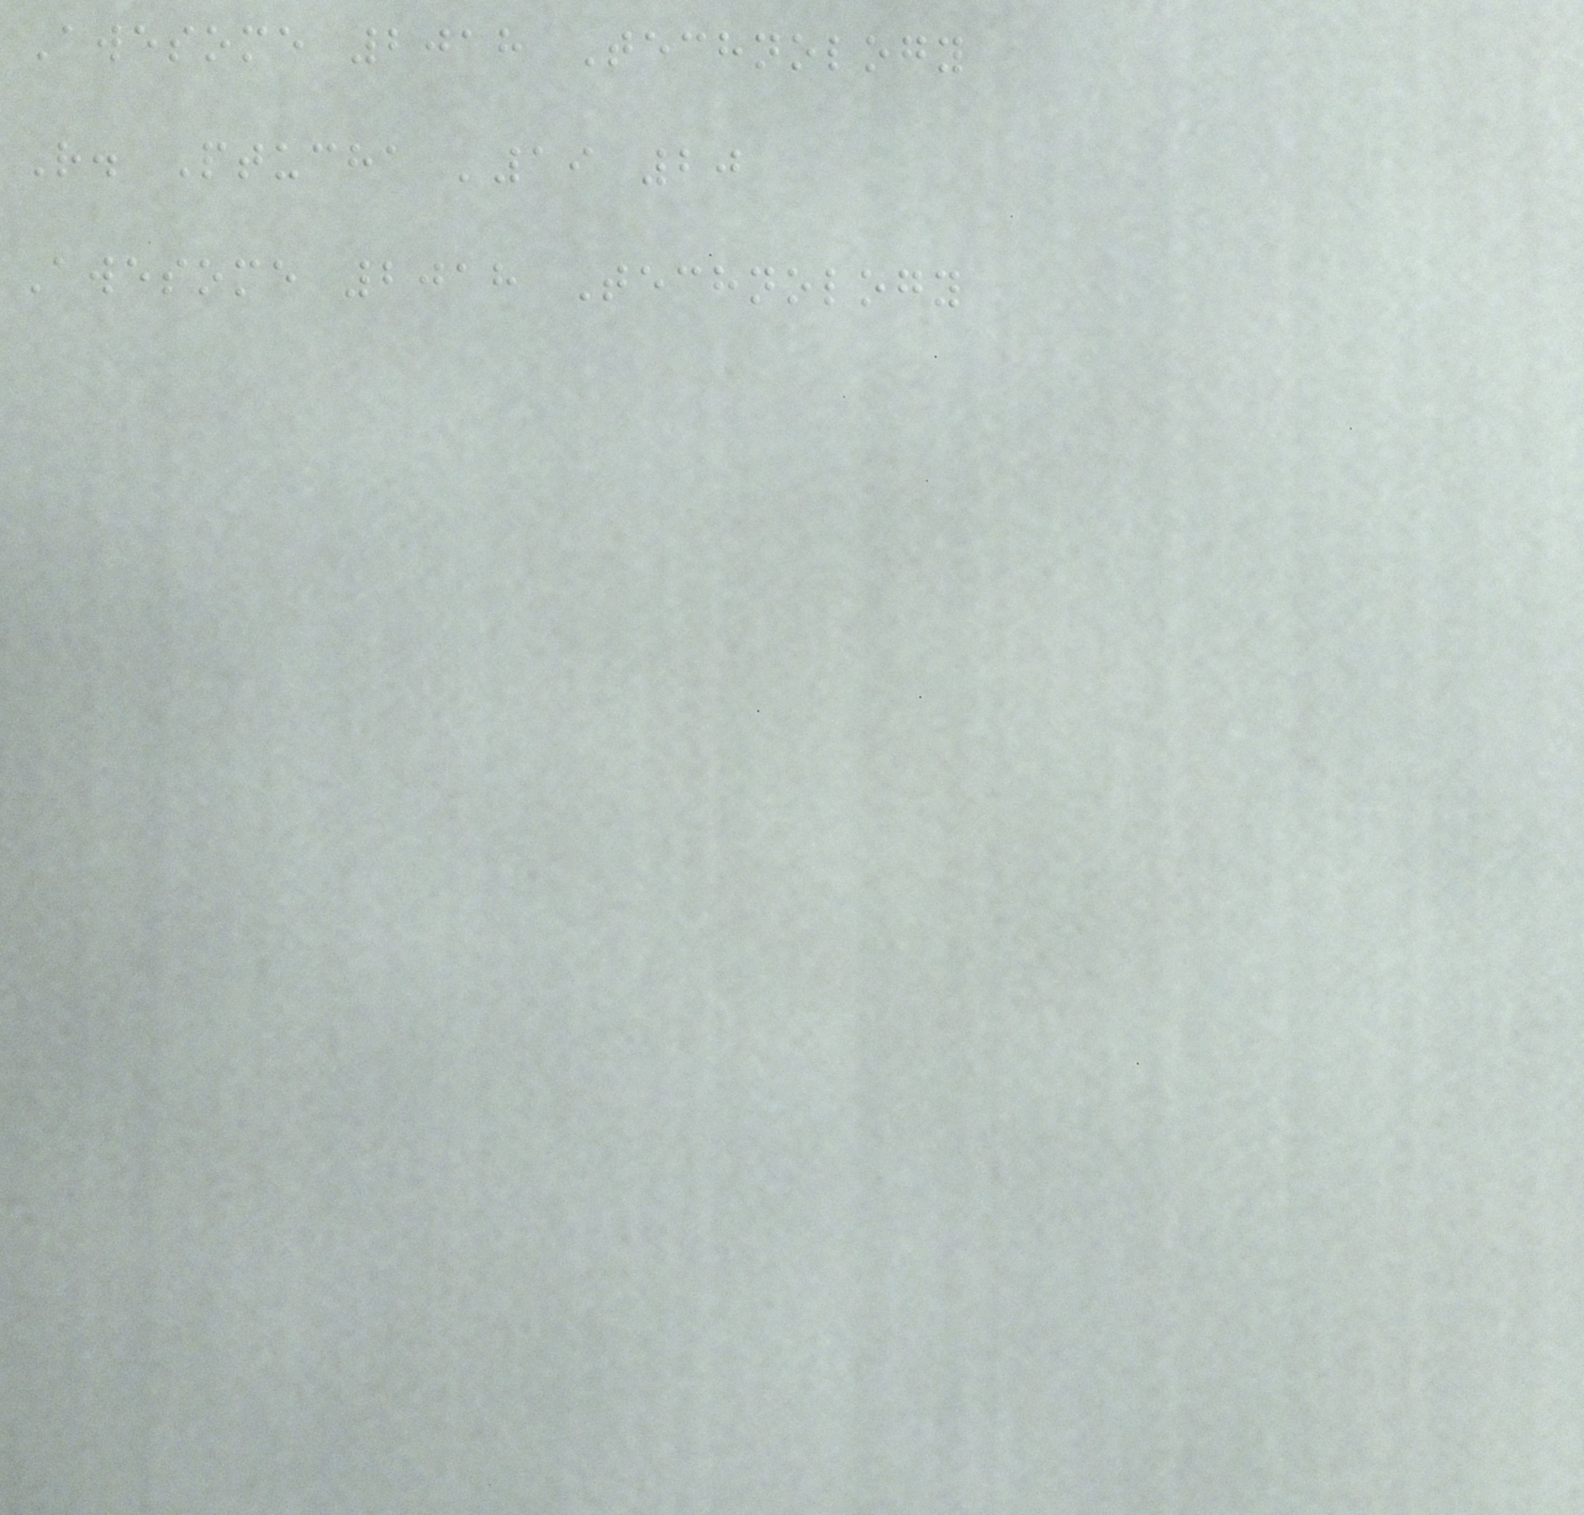Awesome 2018 Technology
R. Ptucha '19 20
Awesome 2018 Technology
